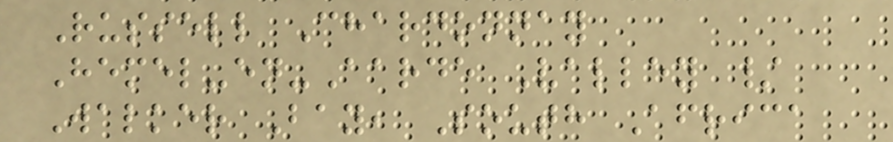Russell Chardonnay
Hemel-en-Aarde Valley /
Walker Bay, South Africa
